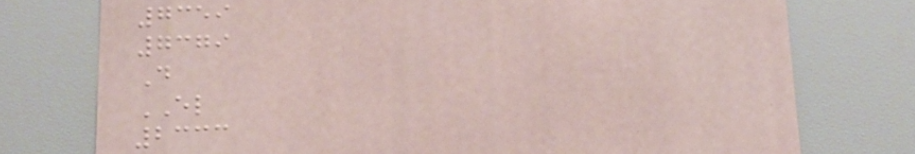7359
7379
D
EL
2333
